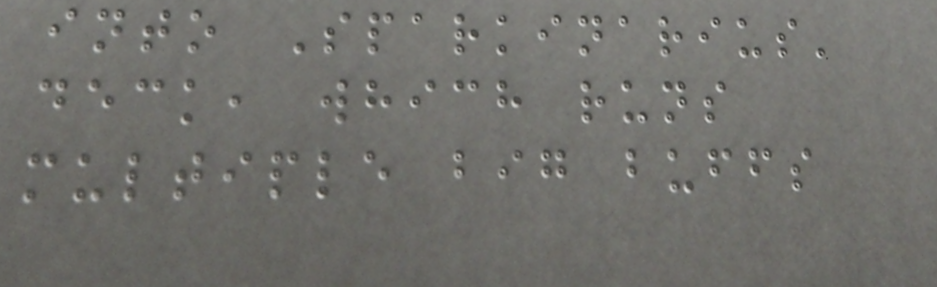into Sparkinarius'
deck, which runs
multiple big buffs
